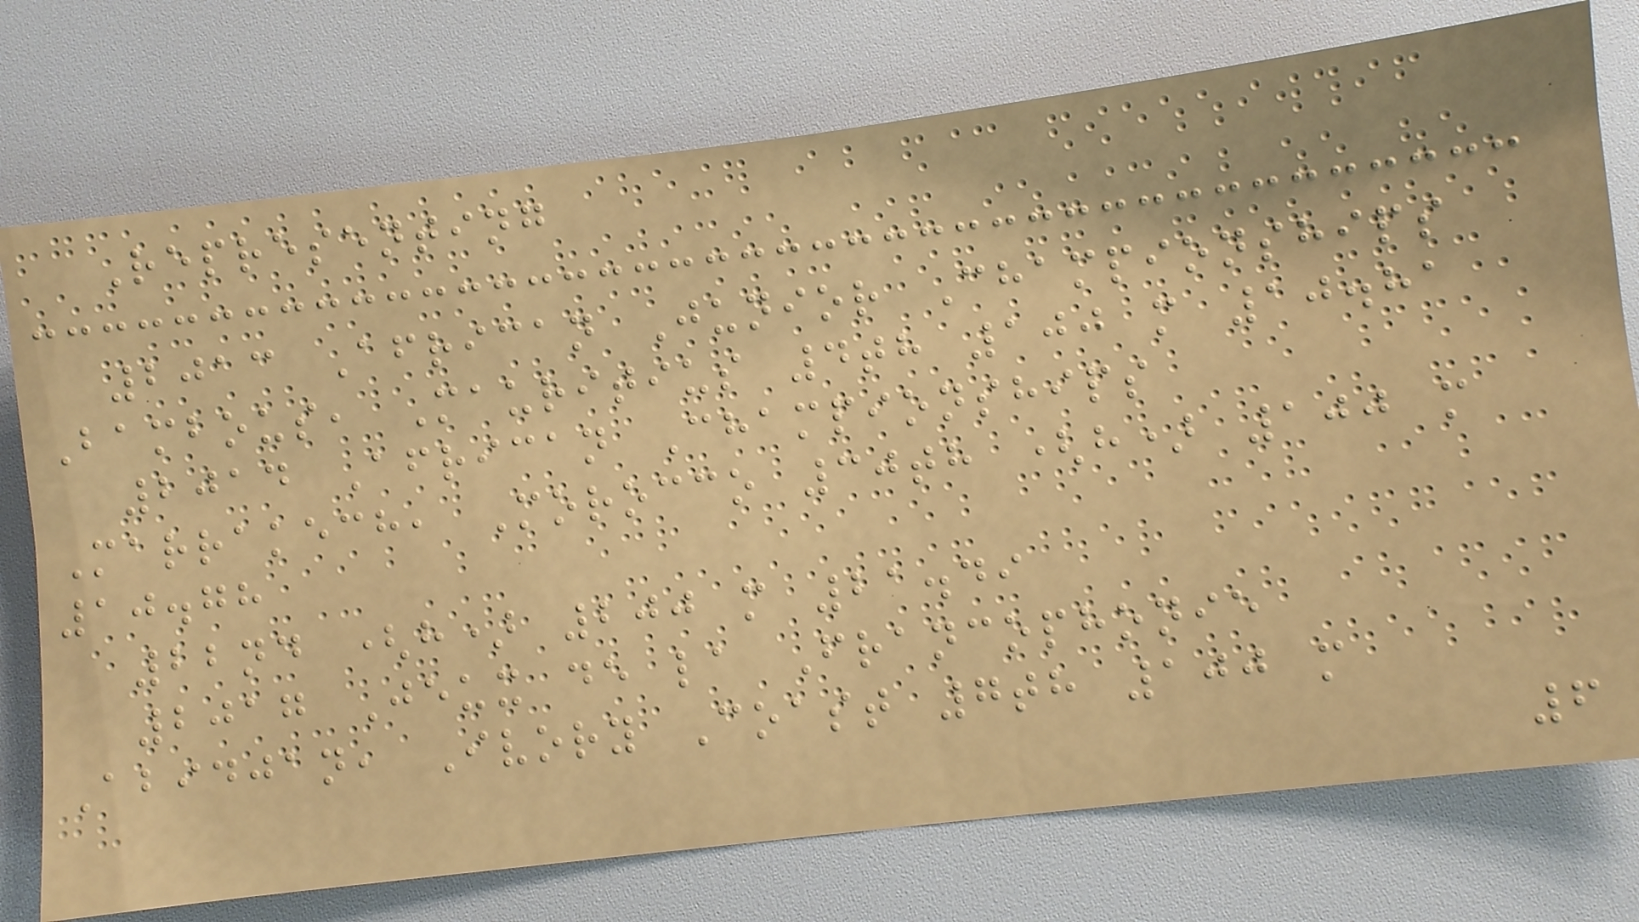Representing
2013 African Junior Championships
Bambous, Mauritius 4th 100 m 10.81
2014 African Championships
Marrakech, Morocco 30th (h) 100 m
10.78
22nd (h) 200 m 21.49
2017 Jeux de la Francophonie
Abidjan, Ivory Coast 7th 100 m
6
